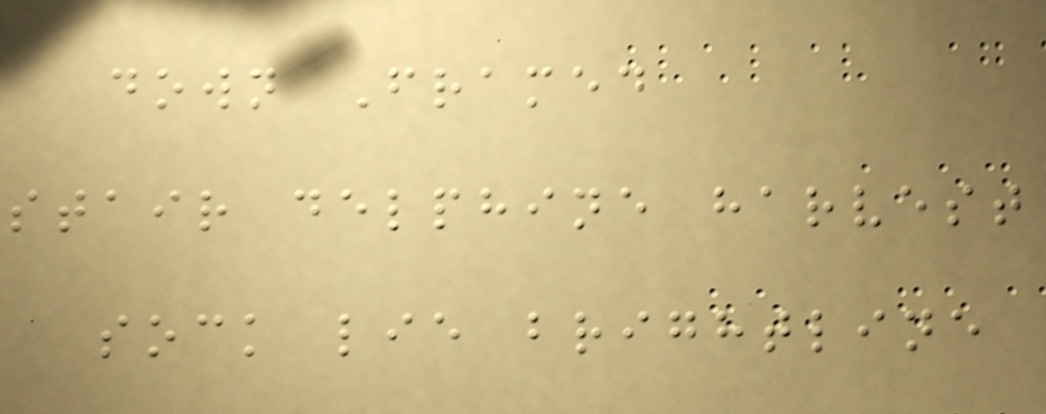down Framed
stair delphine harvest
sock lie brightline
